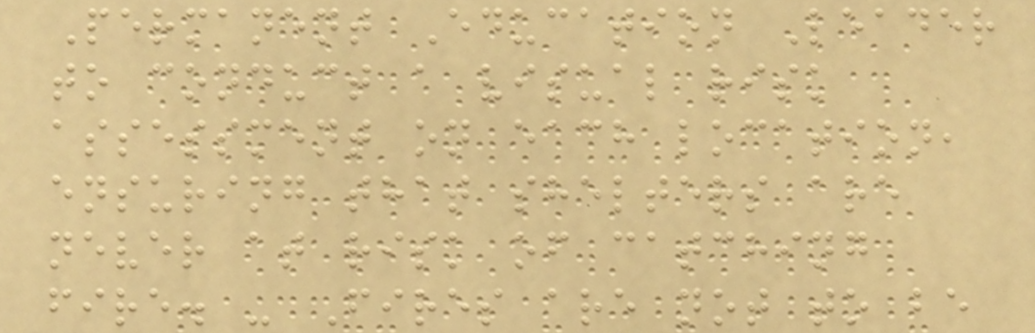Permanent Education Leader
to conduct a visual risk
assessment on each location,
ensuring that shelters are
never at risk of catching
fire. - Fires are not to be
